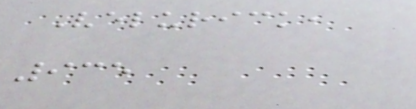Velurick,
935
